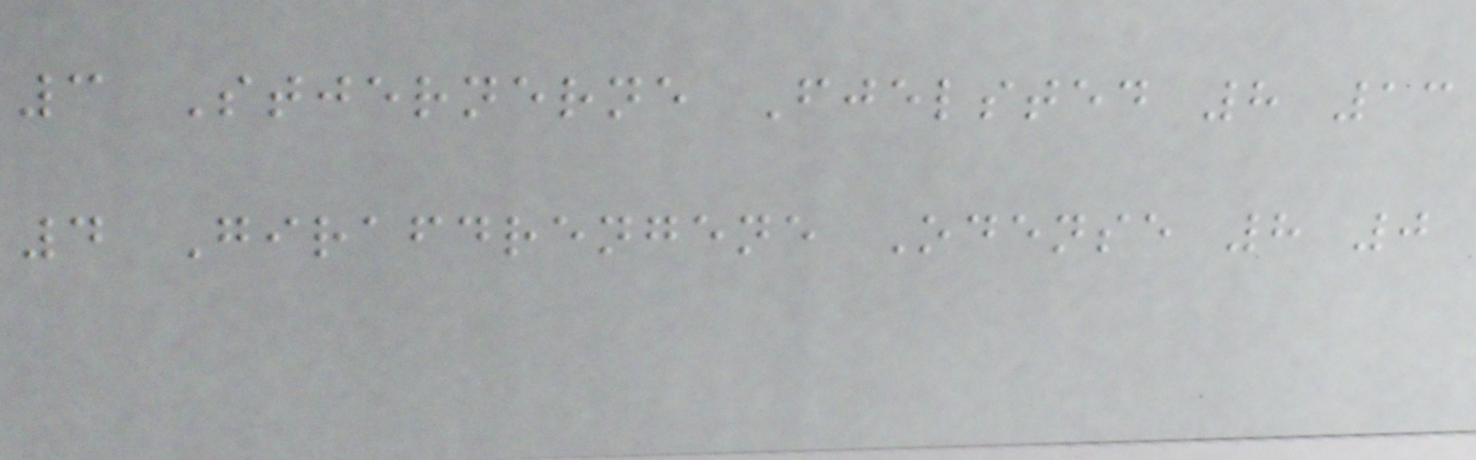3 Stjernerne Fjelsted 8 13
4 Girafdrengene Odense 8 0
